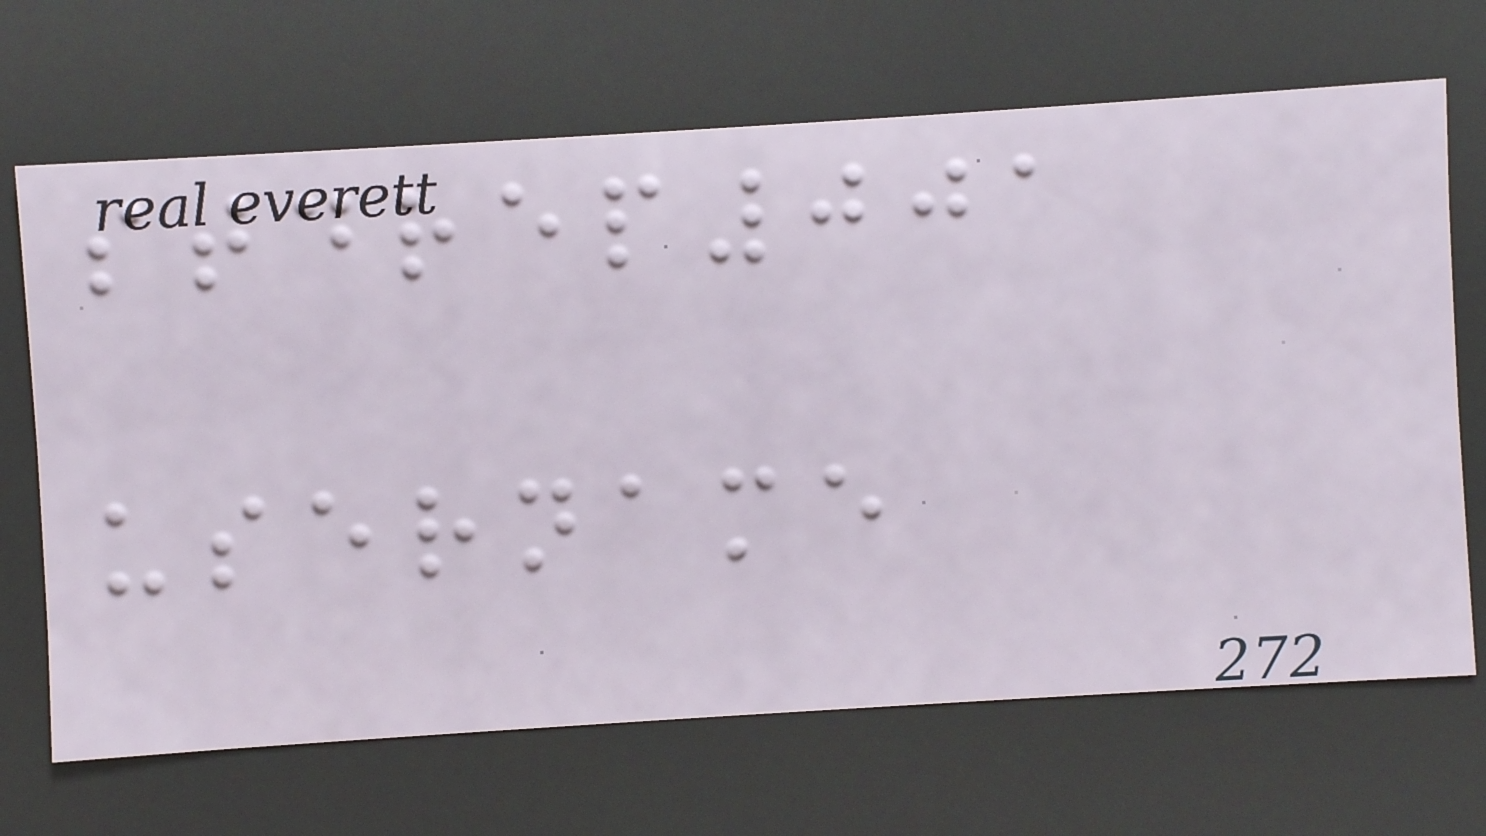stdrep001
username
